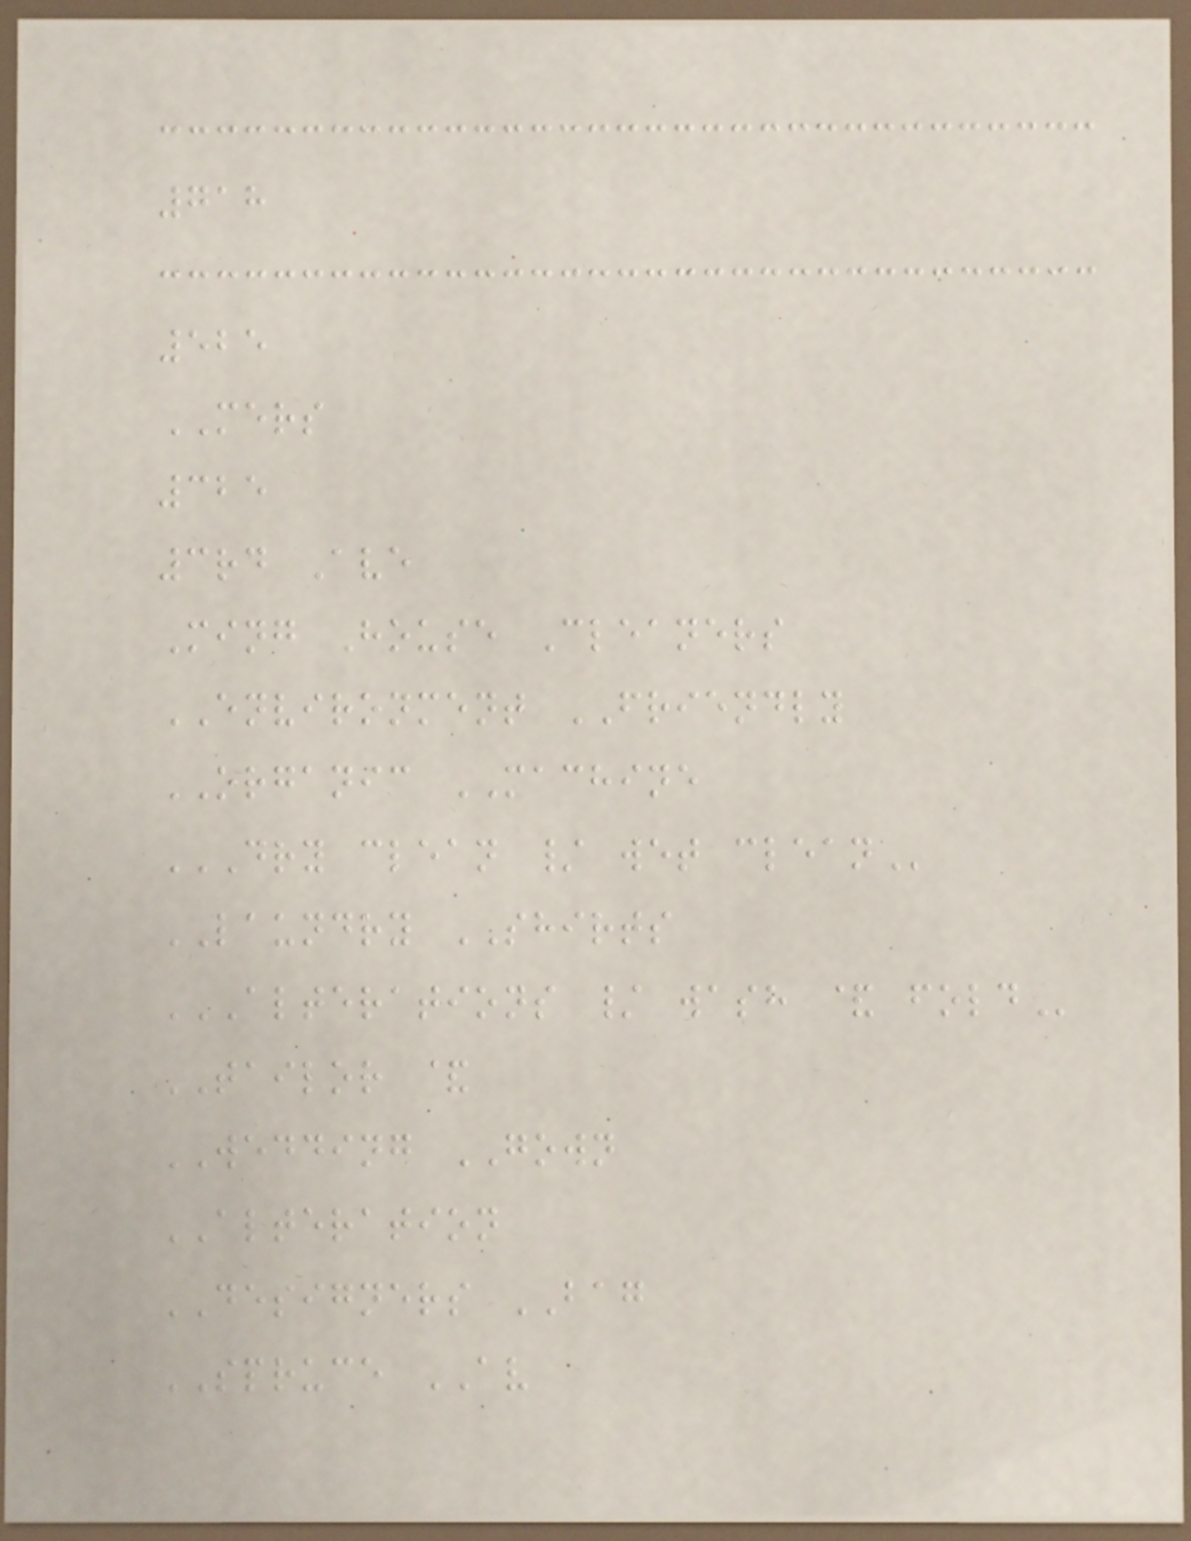718
525
MERS
325
3rd Ave
Ming House Cleaners
ENVIRONMENT FRIENDLY
ORGANIC MACHINE
DRY CLEAN / WET CLEAN
LAUNDRY SHIRTS
ALTERATIONS / WASH & FOLD
TAILOR &
WEDDING GOWN
ALTERATION
DESIGNERS BAG
SPRUCE AV
